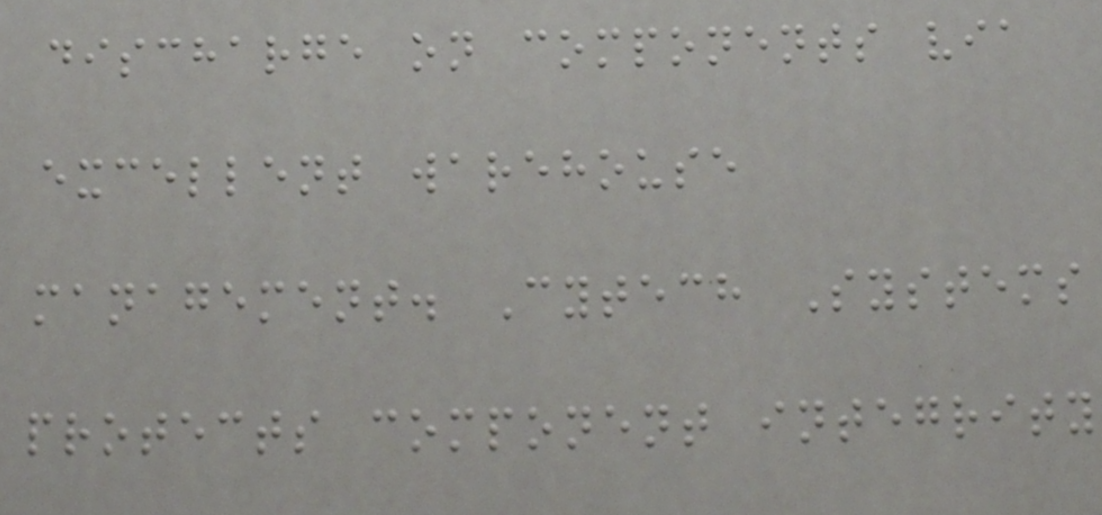discharge on components via
excellent warehouse
management. Cytech Systems
protects component integrity
